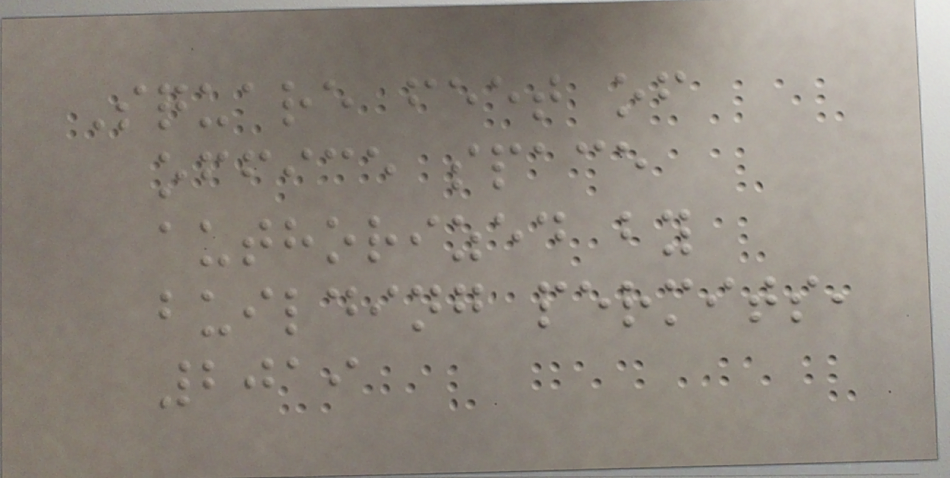Square feet of
office space
authorized by
building permits,
2019
